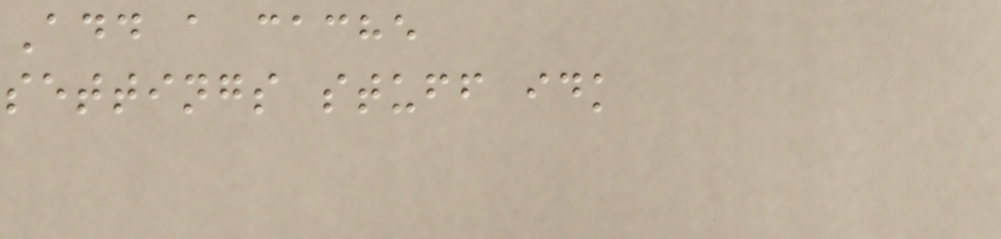Add a cache
settings stuff idk
